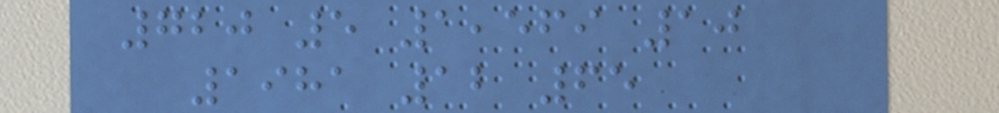720 5 1,569 10
1981 12 65
